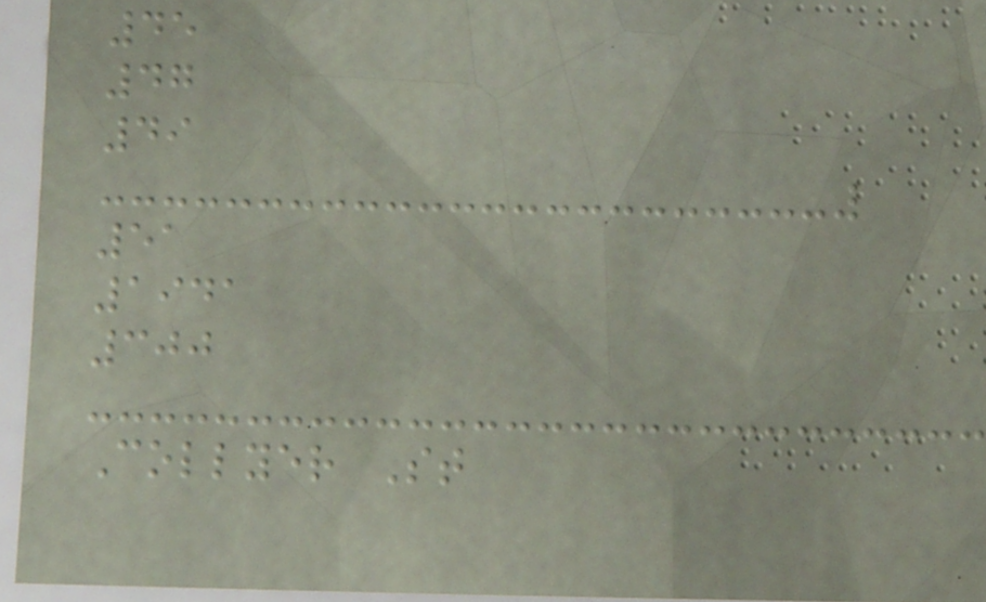45
47
49
51
1941
300
Collyer St
